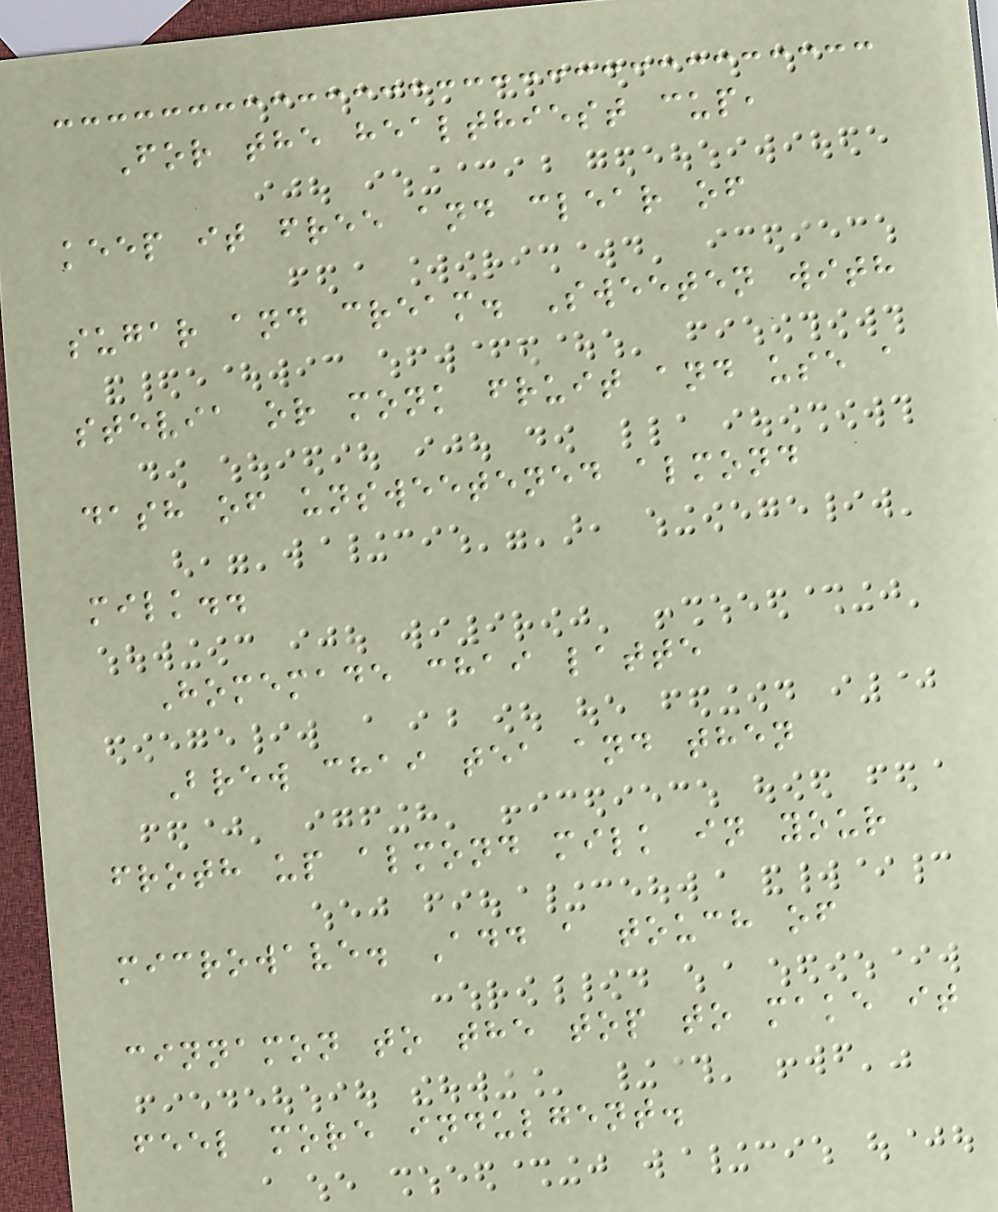For the healthiest cup,
keep it free and clear of
sugar and cream. Sweeten with
stevia or monk fruit and use a
dash of unsweetened almond
milk..
Homemade chai latte
Brew chai tea and then
froth up almond milk in your
microwave. Add a touch of
cinnamon to the top to make it
feel more indulgent.
